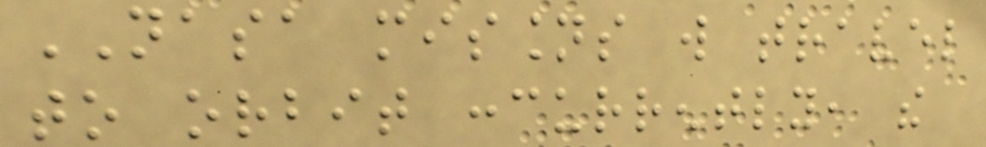NASA missions will travel
to orbit concurrently, the
